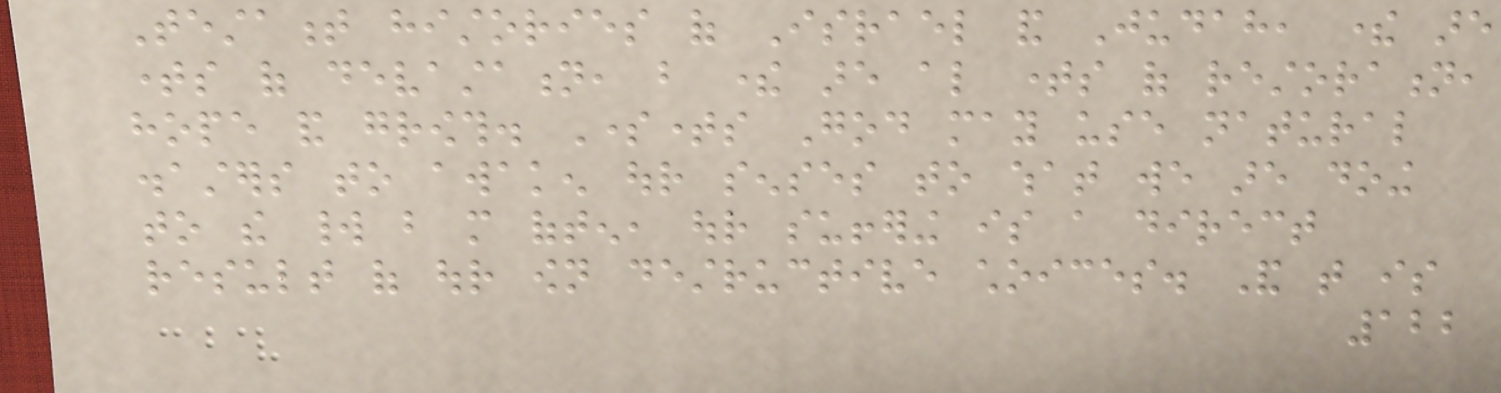Testament histories of Israel and Judah, there are
times of devastation, but there are also times of restoration,
hope and growth. Sometimes God may use natural
disasters to awaken our senses to what we are doing
to the world but more often, our suffering is a direct
result of our own destructive choices. And that is
122
